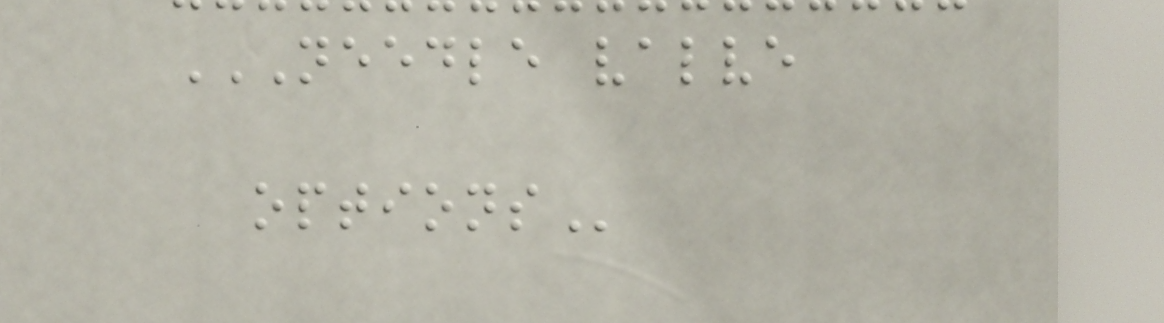NEEDLE VALVE
OPTIONS
